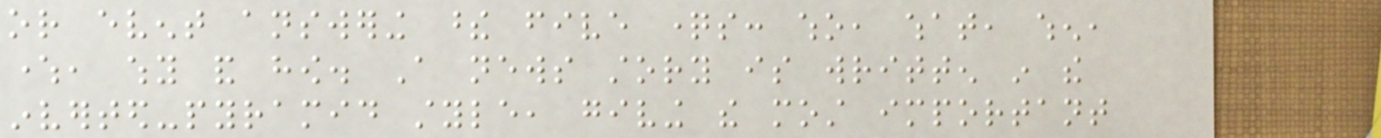or event answering these five questions: who, what, when,
where, why and how. A news story is written in the
inverted-pyramid style, giving the most important
